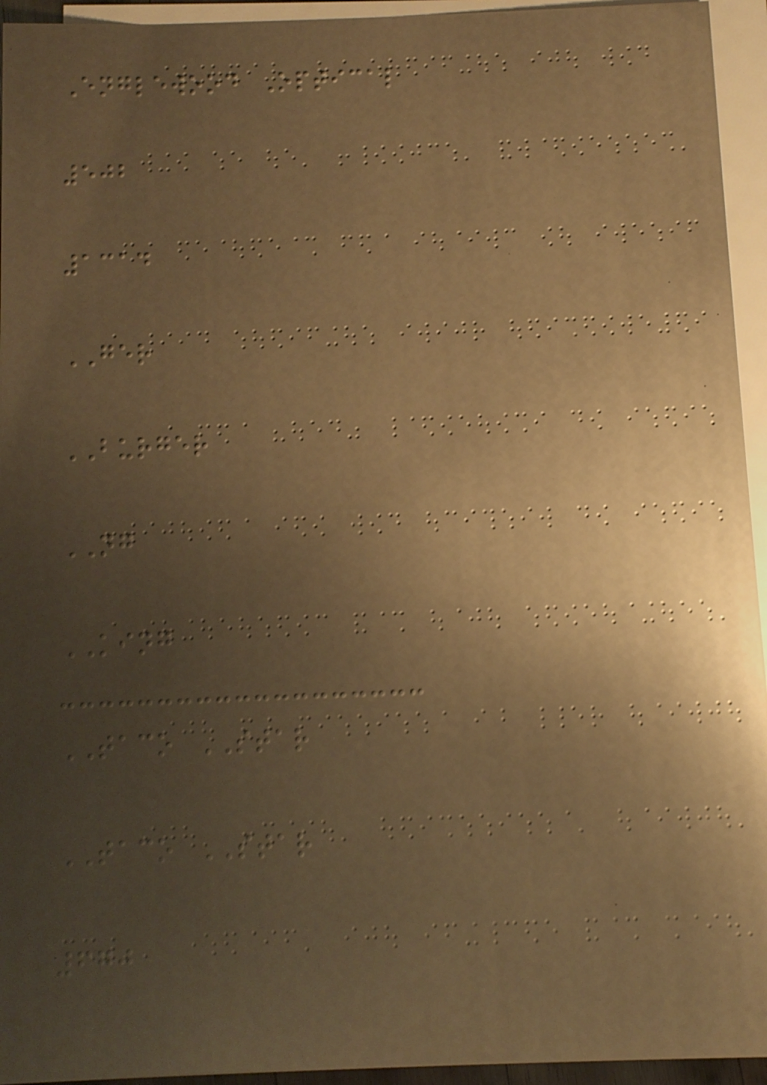Englewood Optical
502
1314
GER
BURGER
NG
KING
TACO STAR
TACO STAR
670
